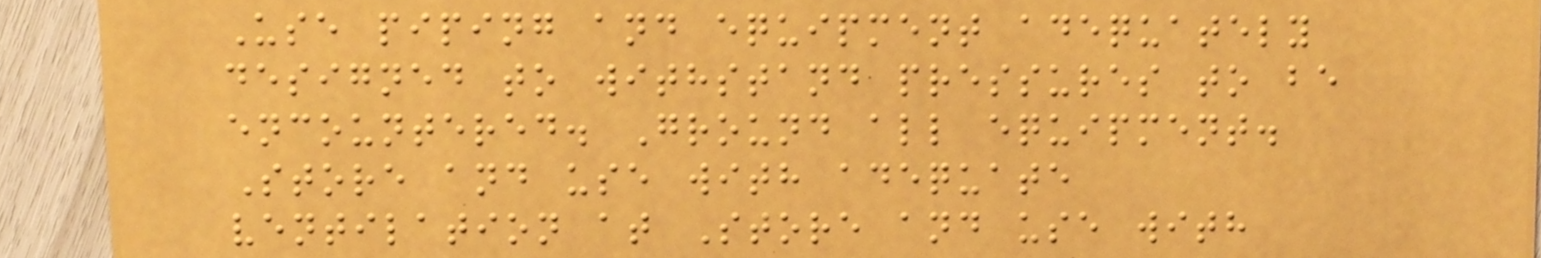Use piping and equipment adequately
designed to withstand pressures to be
encountered. Ground all equipment.
Store and use with adequate
ventilation at Store and use with
